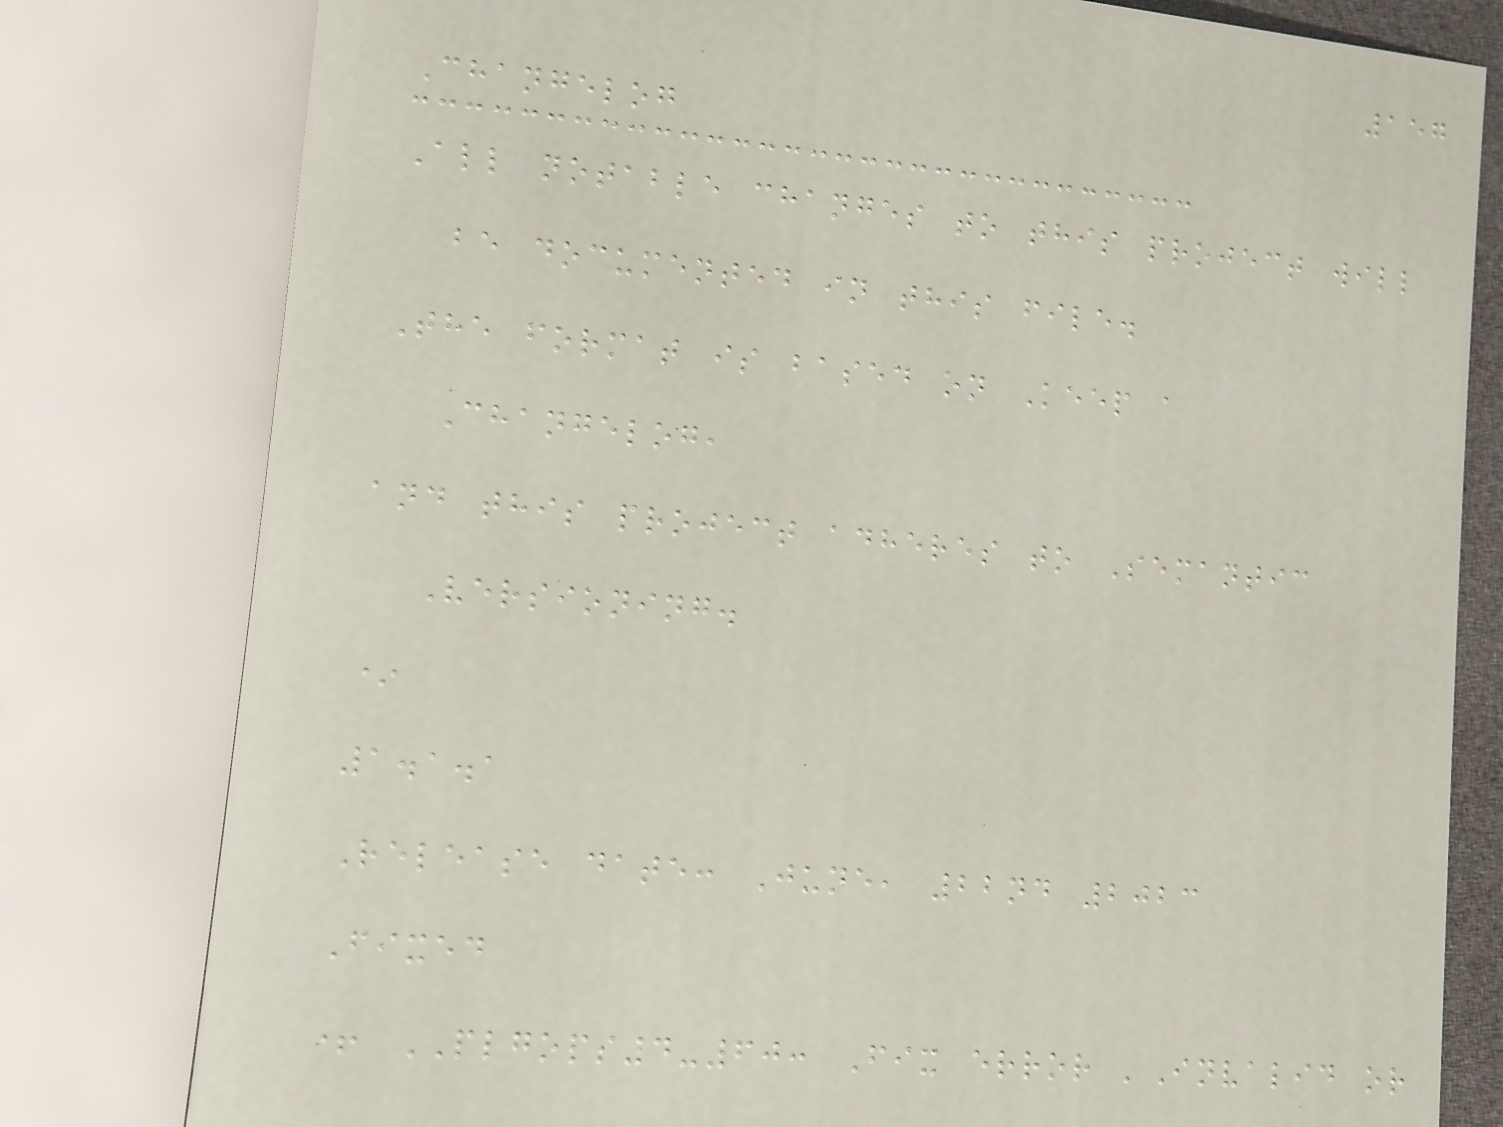157
Changelog
All notable changes to this project will
be documented in this file.
The format is based on Keep a
Changelog,
and this project adheres to Semantic
Versioning.
*
1.1.1
Release date: June, 22nd 2023
Fixed
+ PLGOPS4-60: Fix error 'Invalid or
